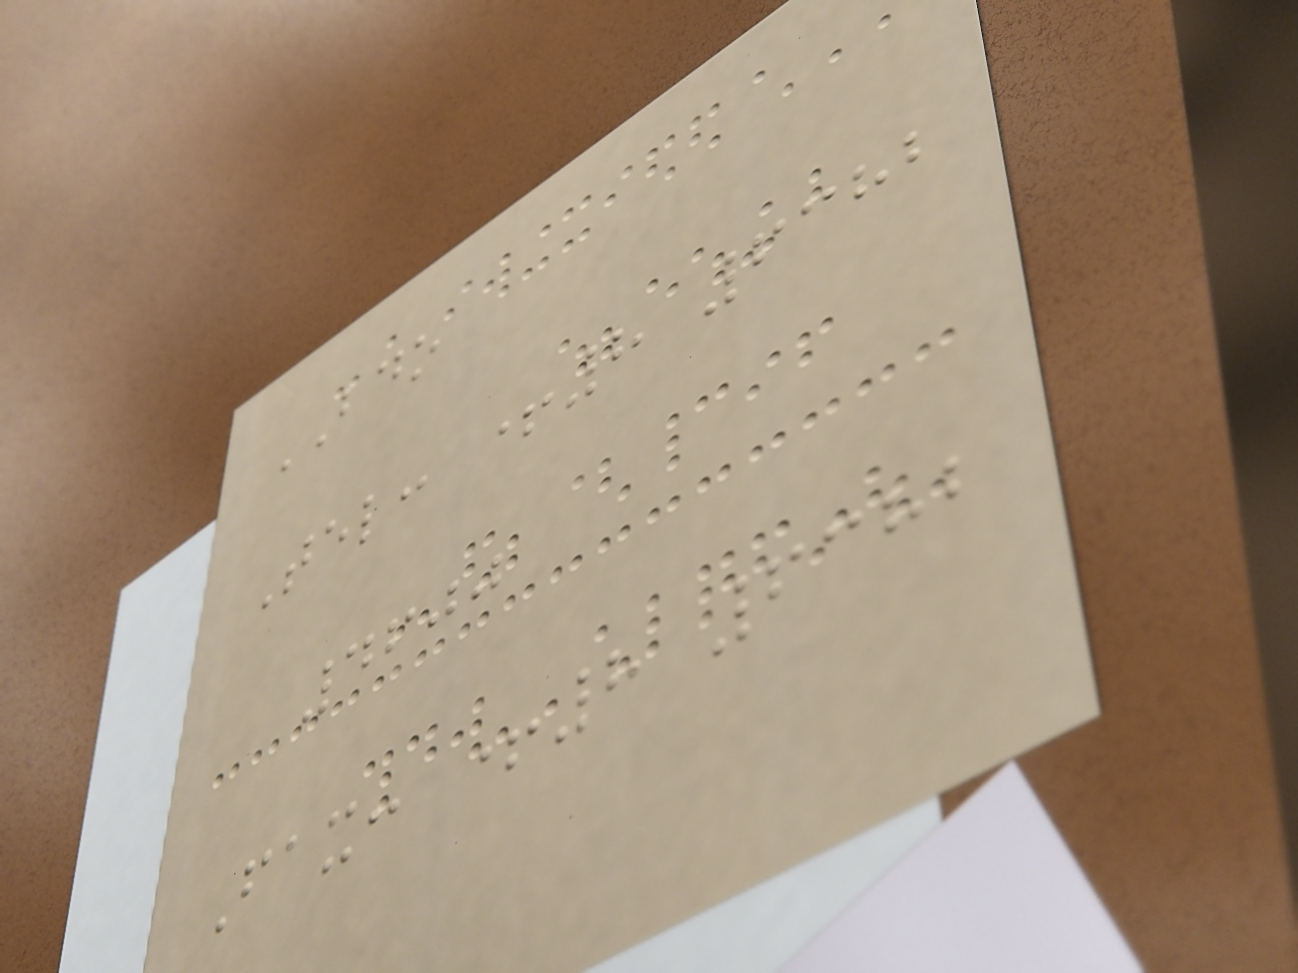BDO
Tel: +8 6382
4600
Fax: +8 6382
